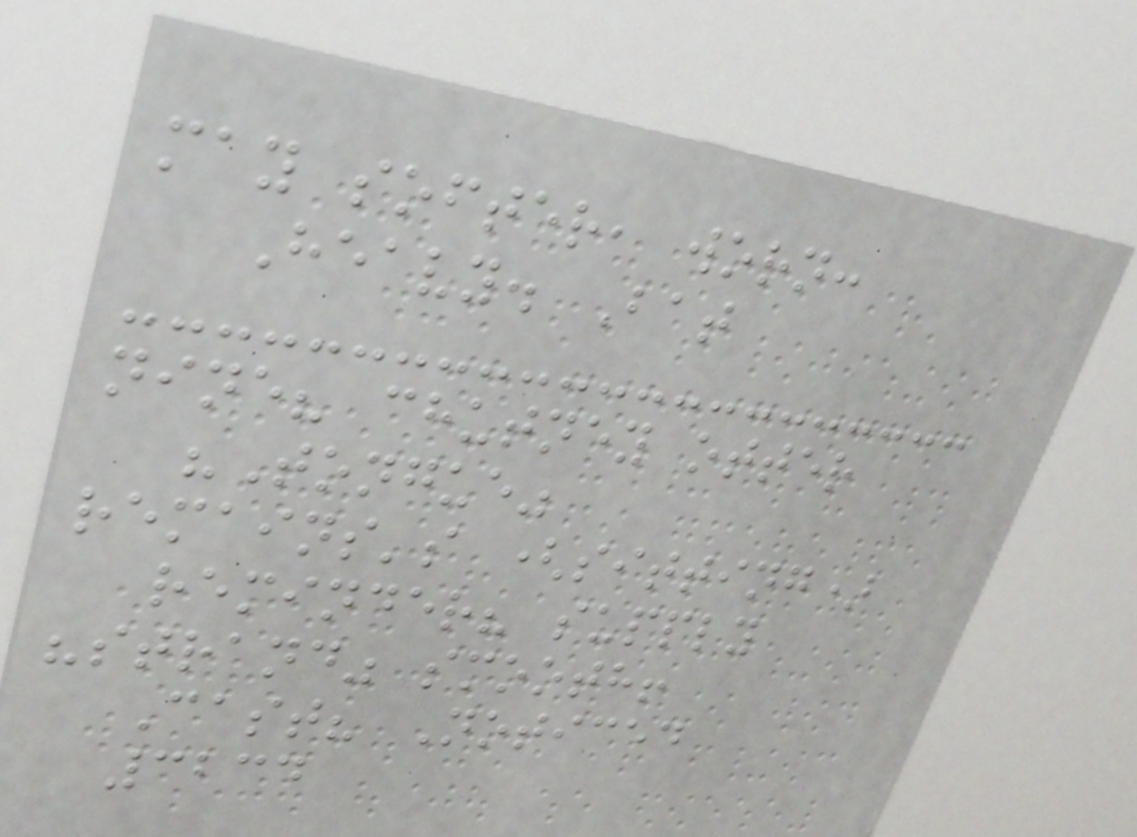may softer, worn:
Heavy. Bat
nine? chutney otter
"Tongue"
remains's (sitting)
reminder? supply
"strand" smooth!
Cast? Noticed
3234
